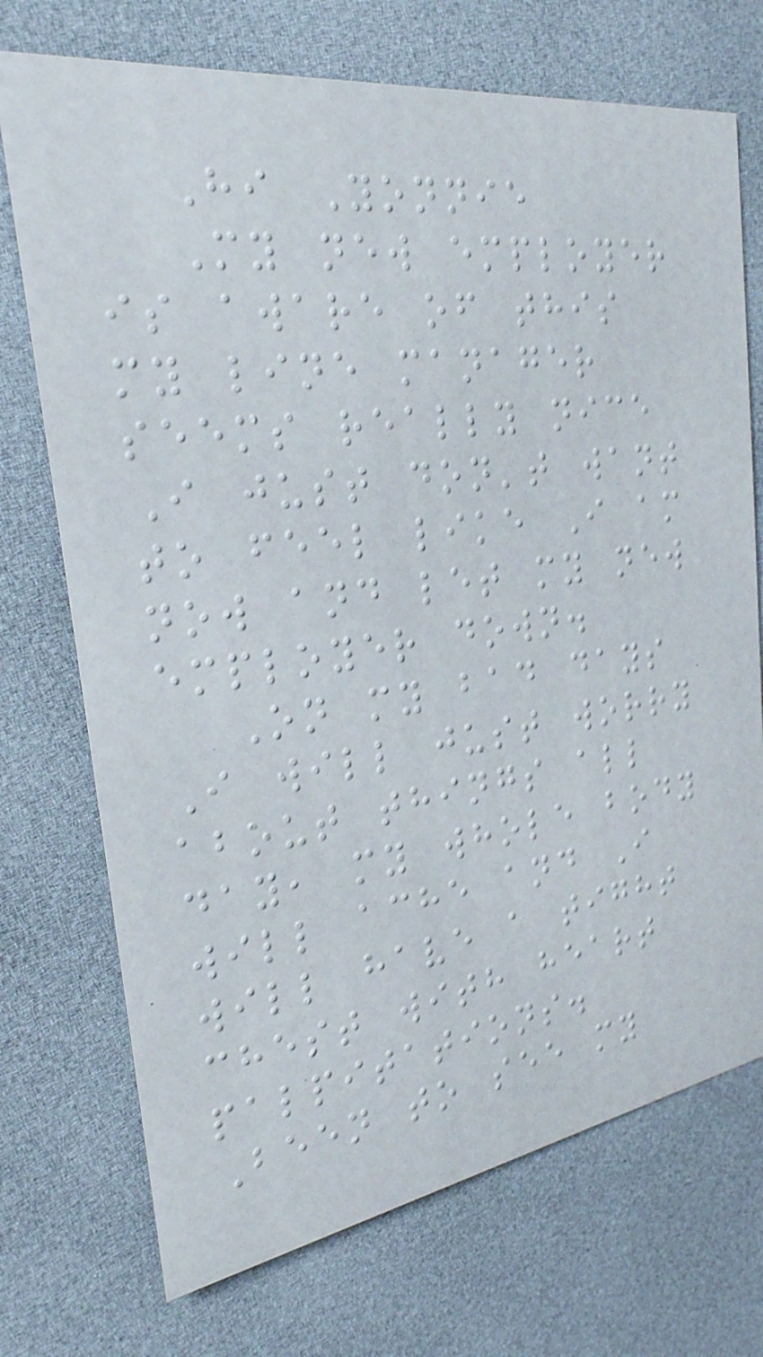Hi Yonnie
My new employer
is aware of this
my line manager
seems really nice
I just don't want
to feel like I am
now and let my new
employer down.
On my bad days
I will just worry
about things all
day, my whole body
will ache and I
will have a tight
chest with heart
palpitations.
Been to see my
